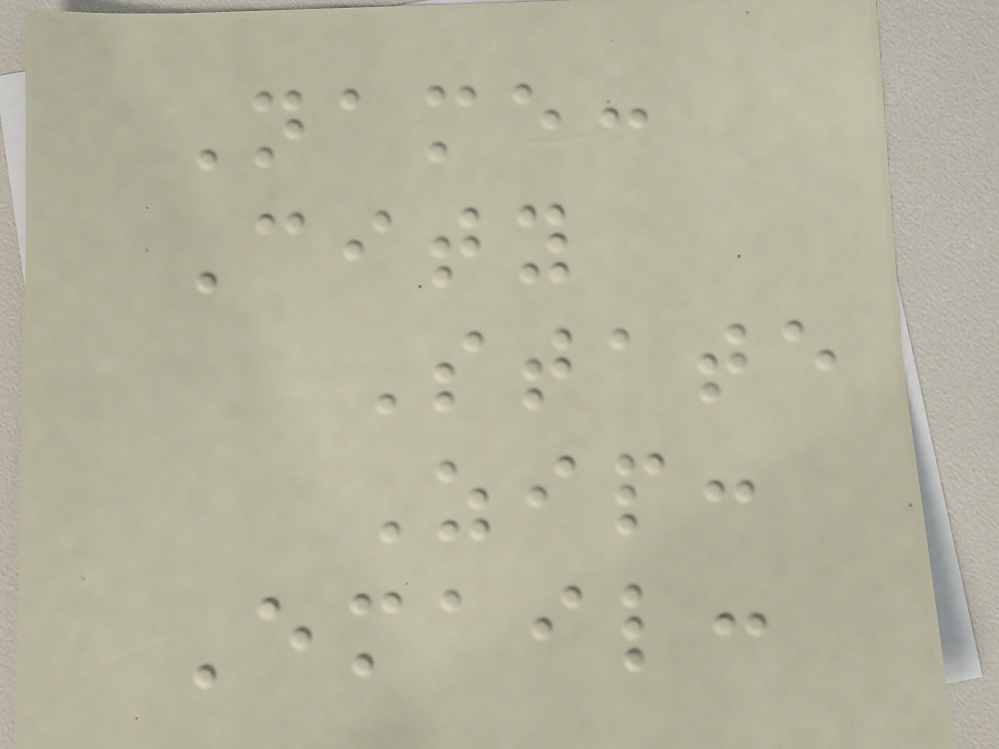Name:
City
State
Zip:
Email:
